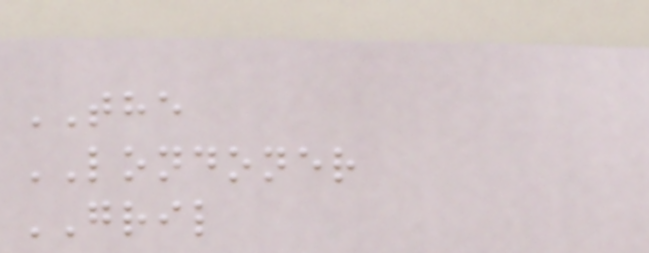THE
LONDONER
GRIL
